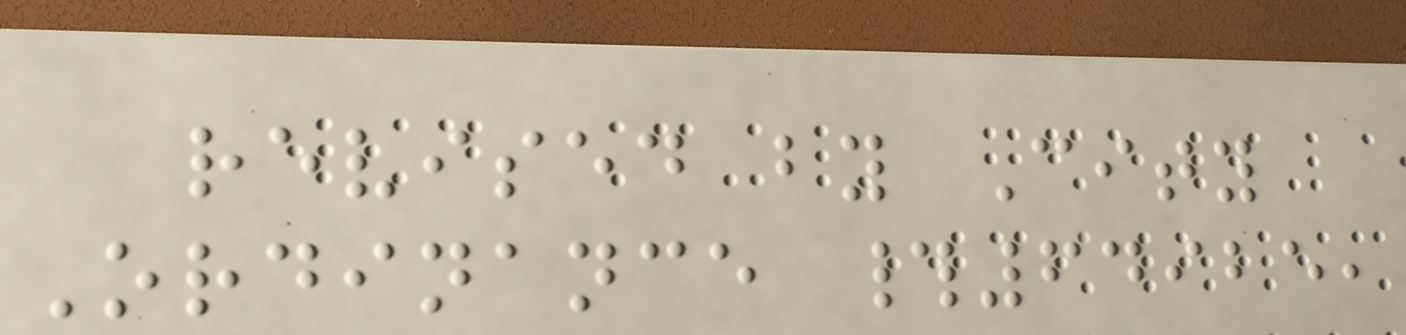revised by City
Ordinance #64925,
